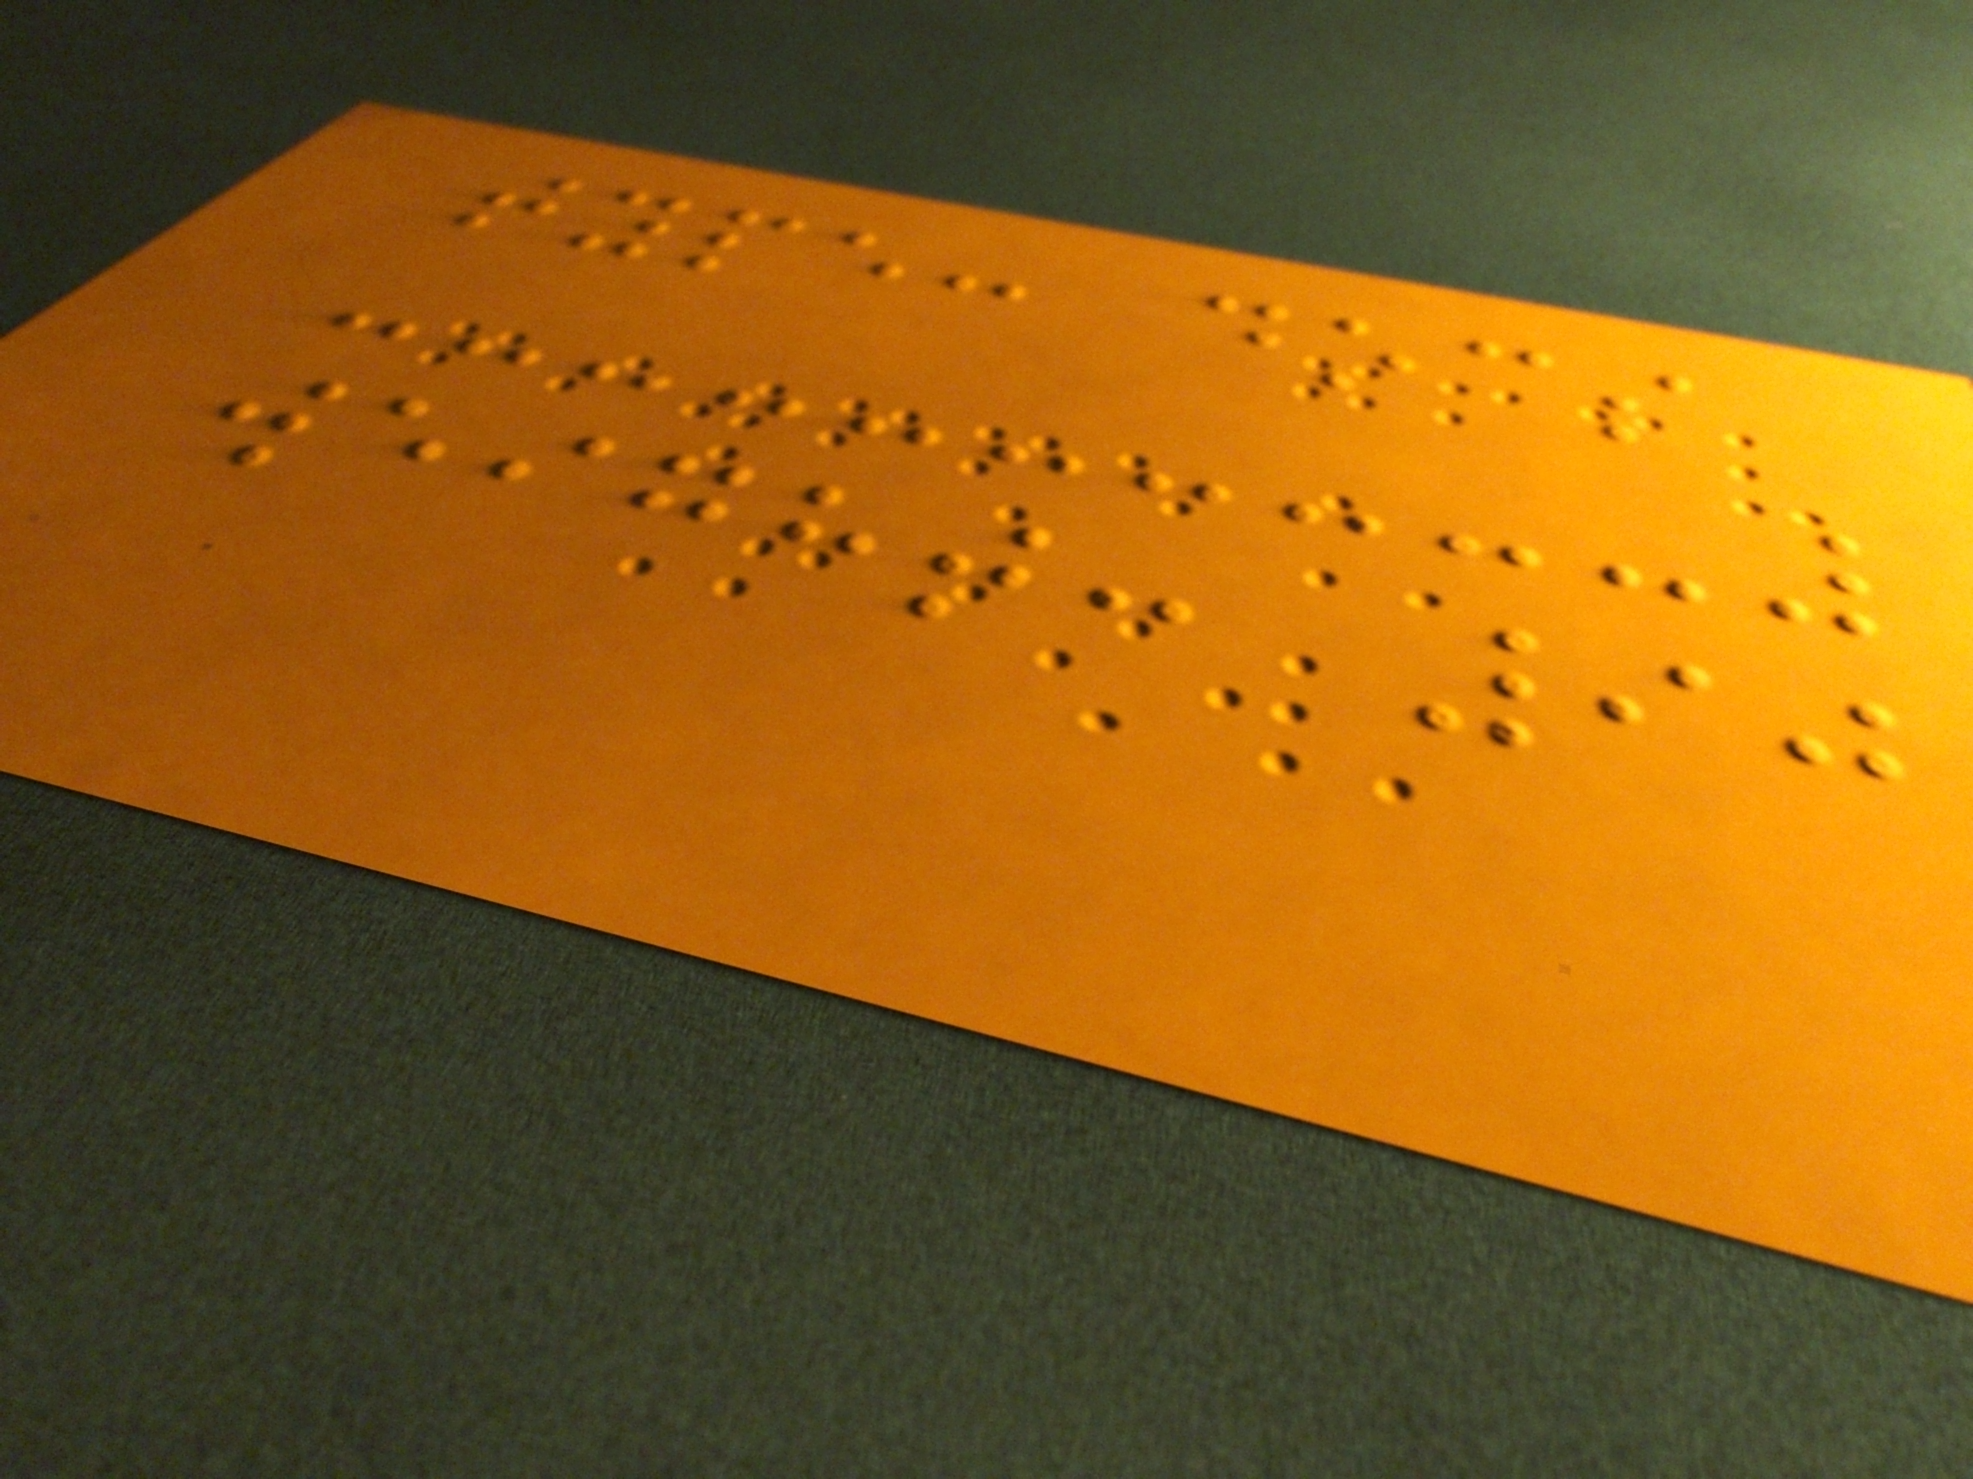type: docs
weight: 90
